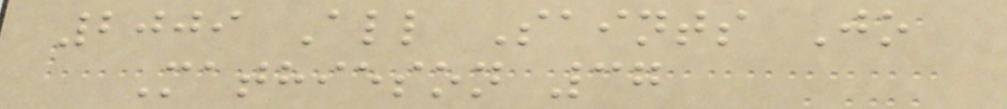2009 All Saints Jo
Mathieson 37
